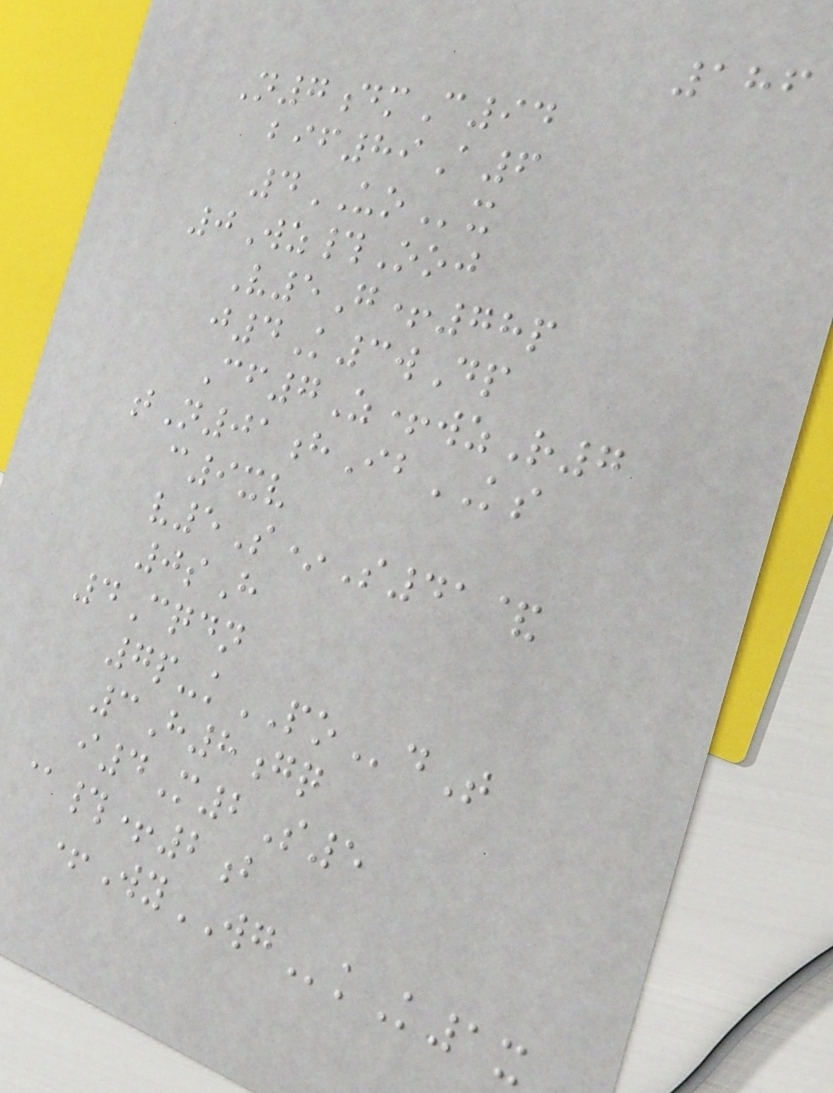186
N7dmC94
bif89A6
4UOx
0Wz#Ooj
V5G+78p
j4K3wDp
Cf7Z+wzR7
tN01hIbKS
c9xv
v5S*S41&
0sH
4Cqdn
7p-kPOdT
3H8gq
i4M2S5
@#+2b
+WyWGkK1x
